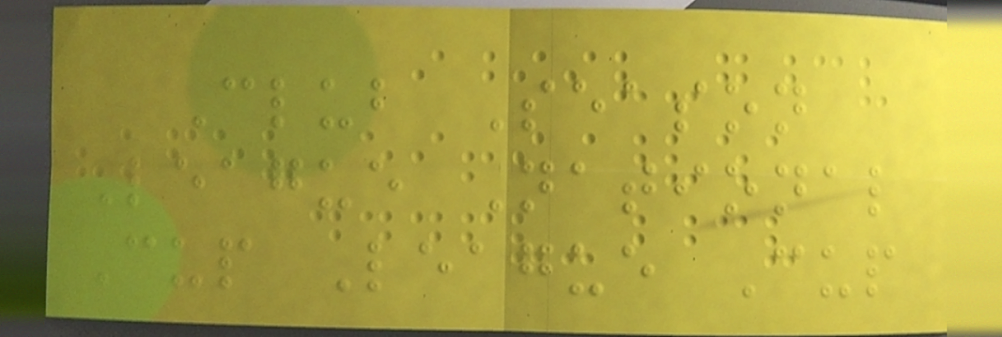Club Season
League National
Cup League Cup
